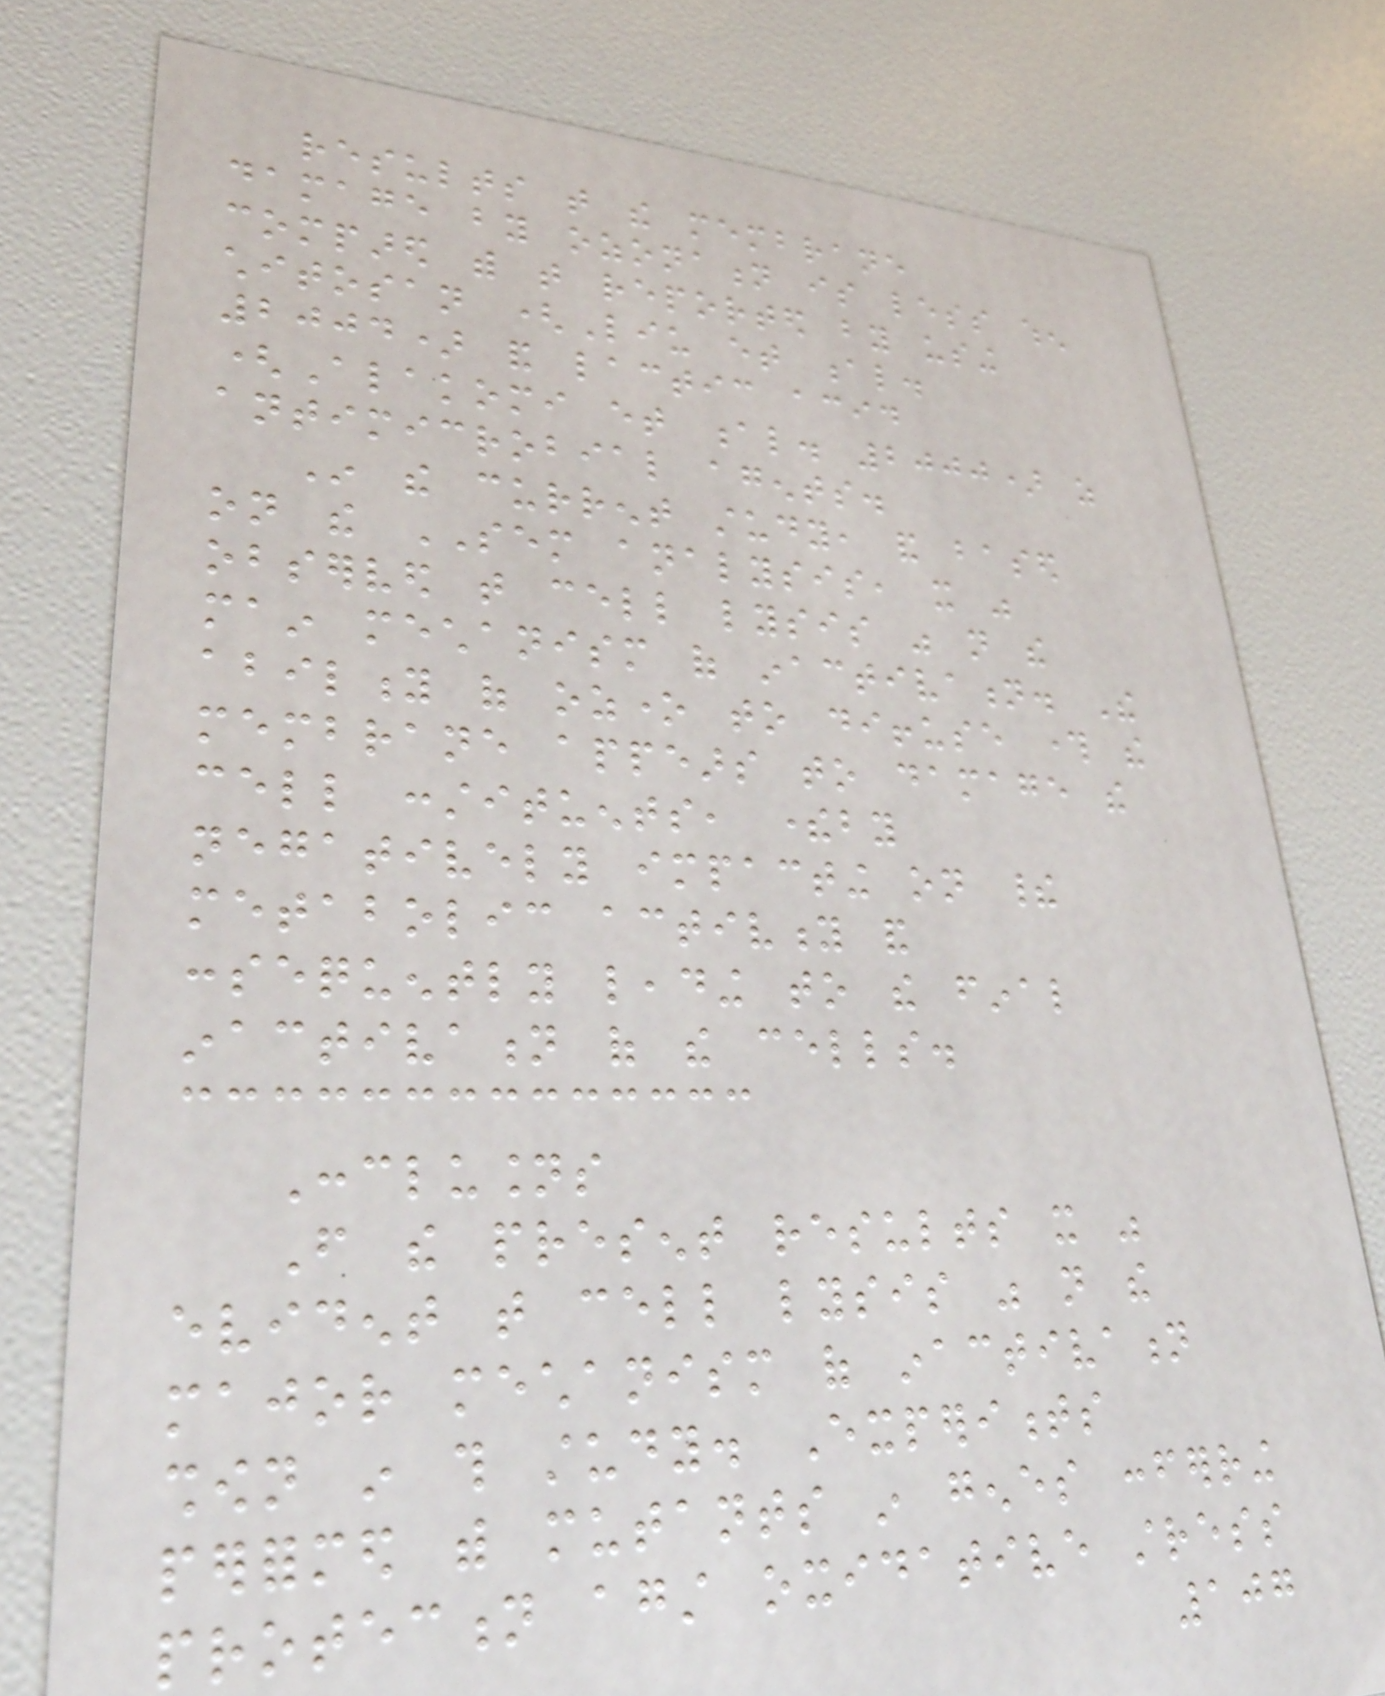results that the membrane
damage by ozonation is less when
compared with that reported by using
chitosan (Liu et al.
2004) and lactic acid
(Alakomi et al. 2000) as
antimicrobial agents.
In the current study, and based
on the SEM analysis, it was
observed that cell lysis was not the
main mechanism of inactivation. The
ability of ozone to diffuse through the
membrane appears to damage the
cell constituents, thereby
negatively impacting on their
metabolic activity and
consequently leading to the final
inactivation of the cells.
Conclusions
From the present results it was
evident that cell lysis was not the
major mechanism of inactivation
shown in this study. Experiments
performed with mutants in genes conferring
protection against oxidative stress
107
